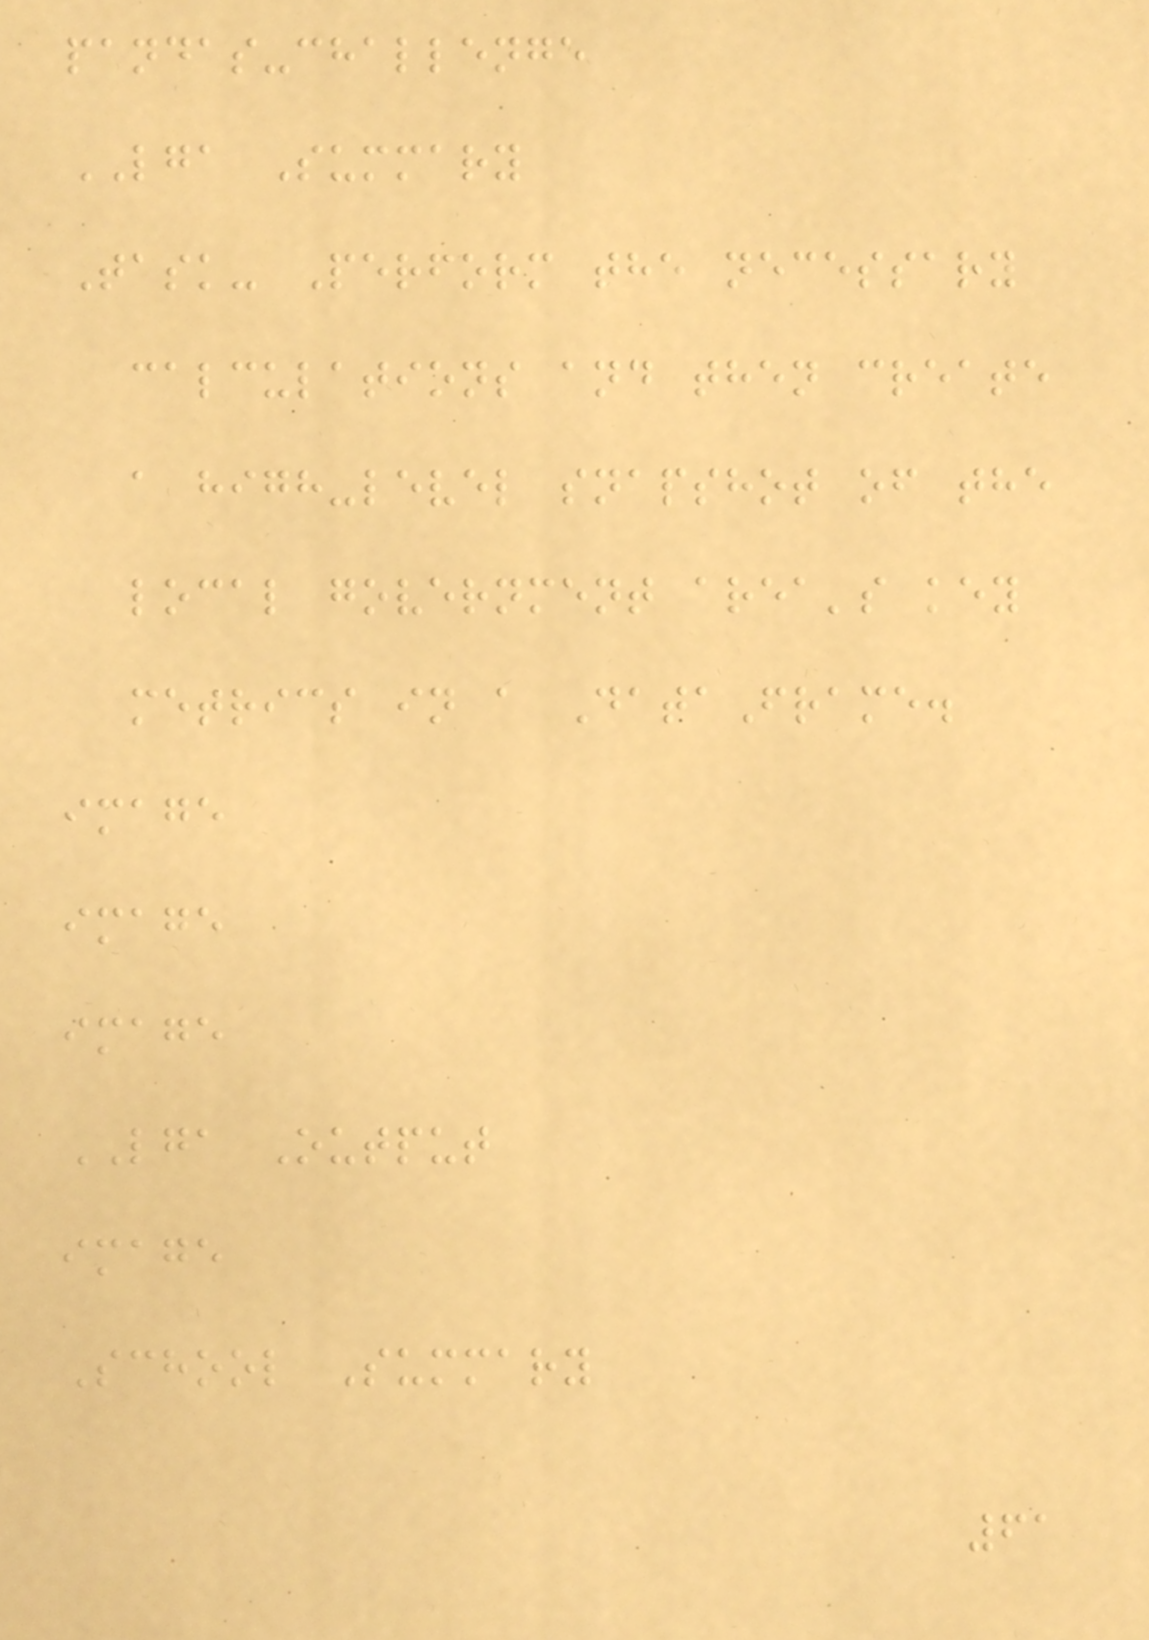pandas-challenge
LGA Summary
Task- Perform the necessary
calculations and then create
a high-level snapshot of the
local government area's key
metrics in a DataFrame.
image
image
image
LGA Output
image
School Summary
61
